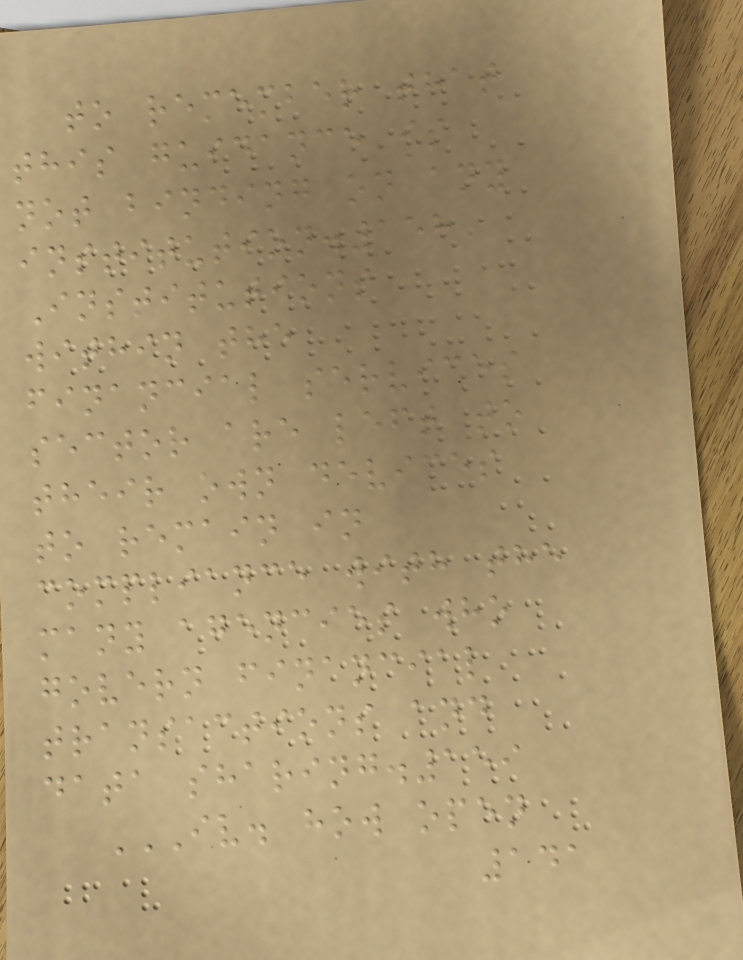to remember that
this guidance is
not binding on any
institution.158
Institutions
within the
financial services
sector are left to
their own devices
to remain in
compliance with the
many agencies who
govern financial
transactions and
data sharing.159
IV. HOW OPEN
141
